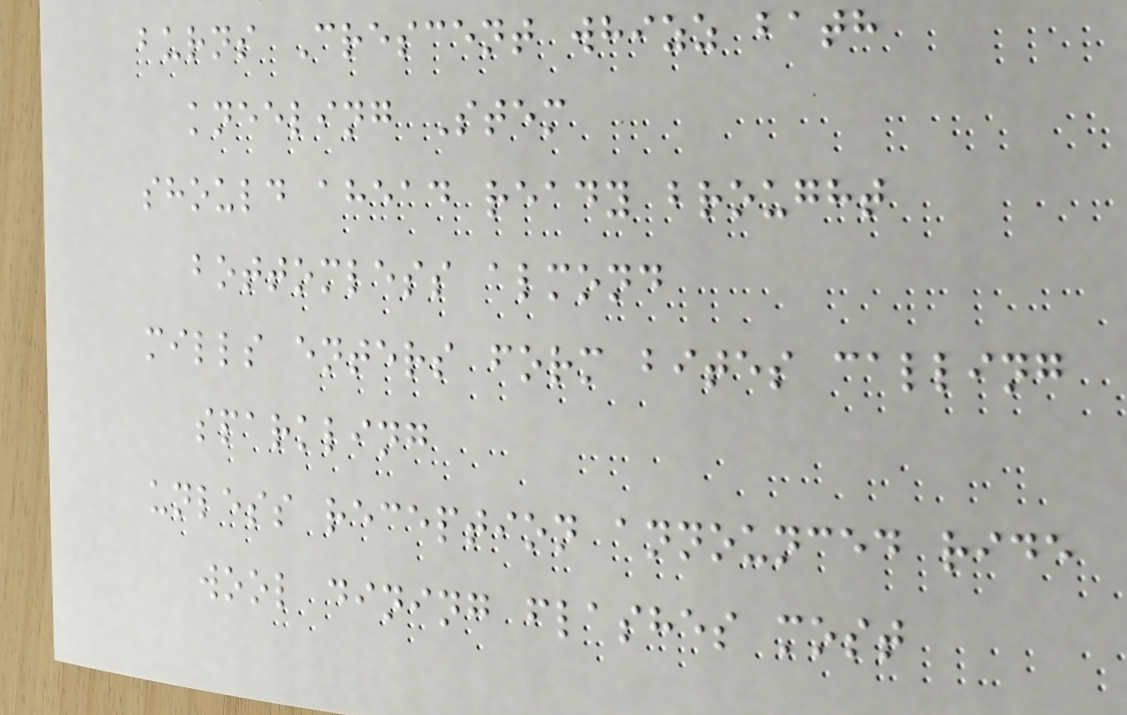burns Crescent whizz bath
kneeling Stem
should ahead ready brought
bottomless almond
mills enters form bites calling
sparkling
unless reception announced ride
wool dining flashes most
